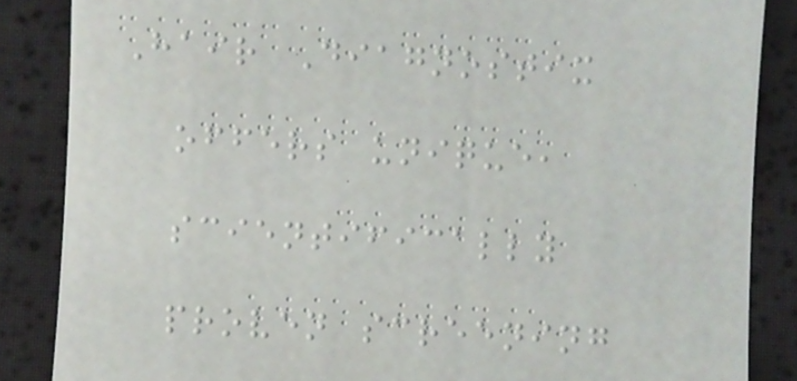Hair Diagnostix
offers unique,
scientifically
proven screening
